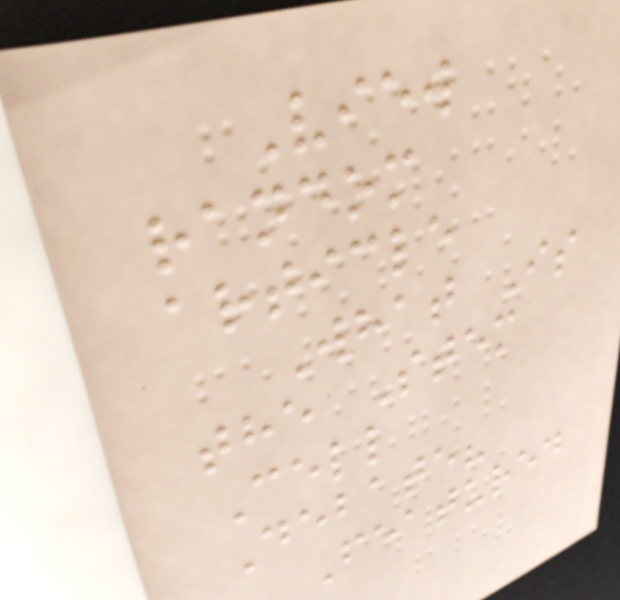View
random
article
What Is
the Stem
Cell
Debate?
Featured
